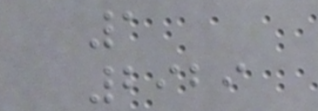1
2929
